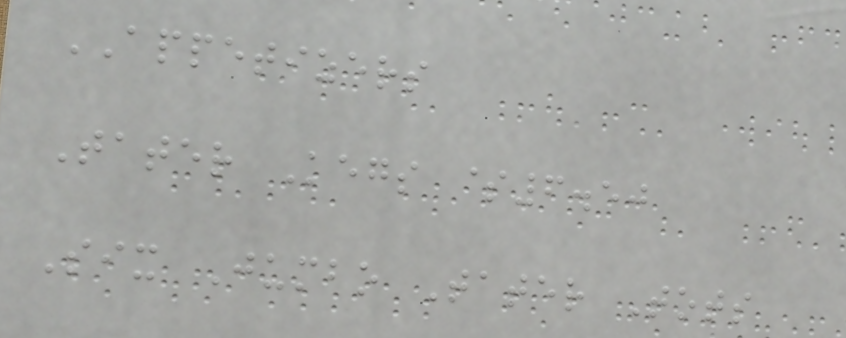APPETIZERS
Tater Kegs $6.50
Six Jumbo Tater Tots
